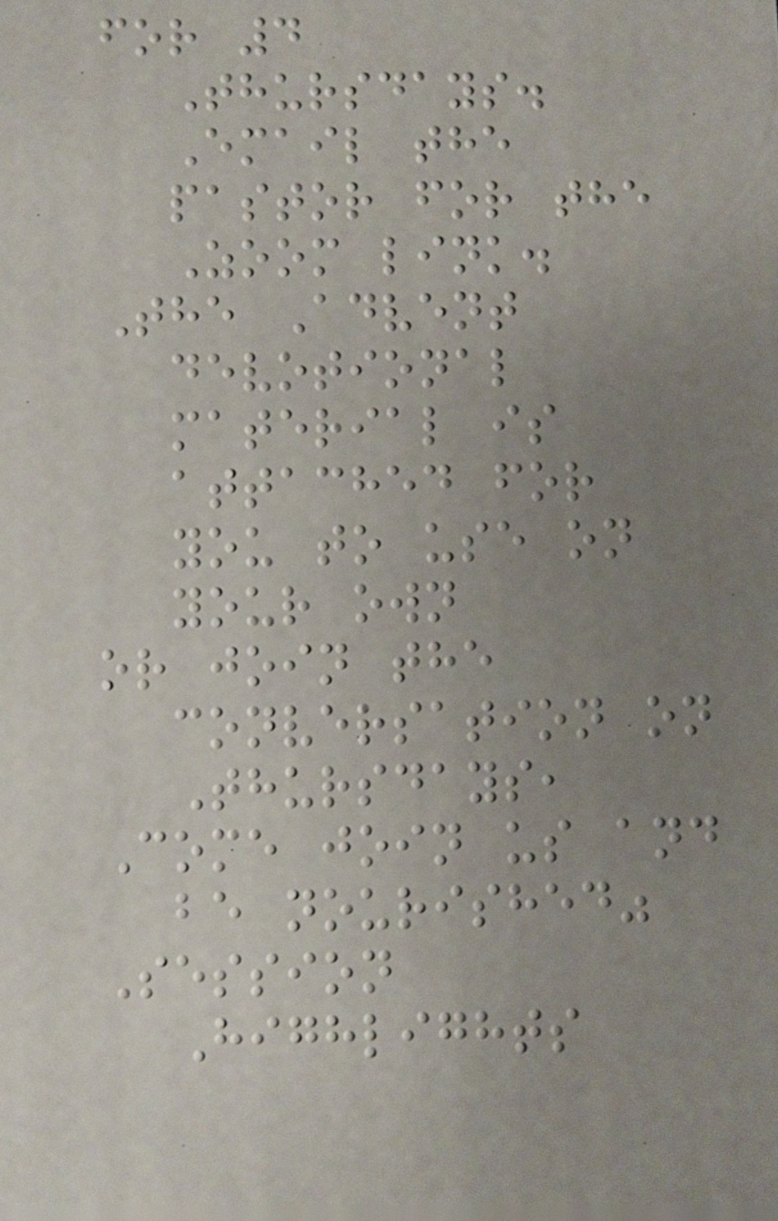for 4
Thursdays.
Email the
pastor for the
Zoom link.
The Advent
devotional
material is
attached for
you to use on
your own
or join the
conversation on
Thursdays,
Come join us and
be nourished"
Session
Highlights
